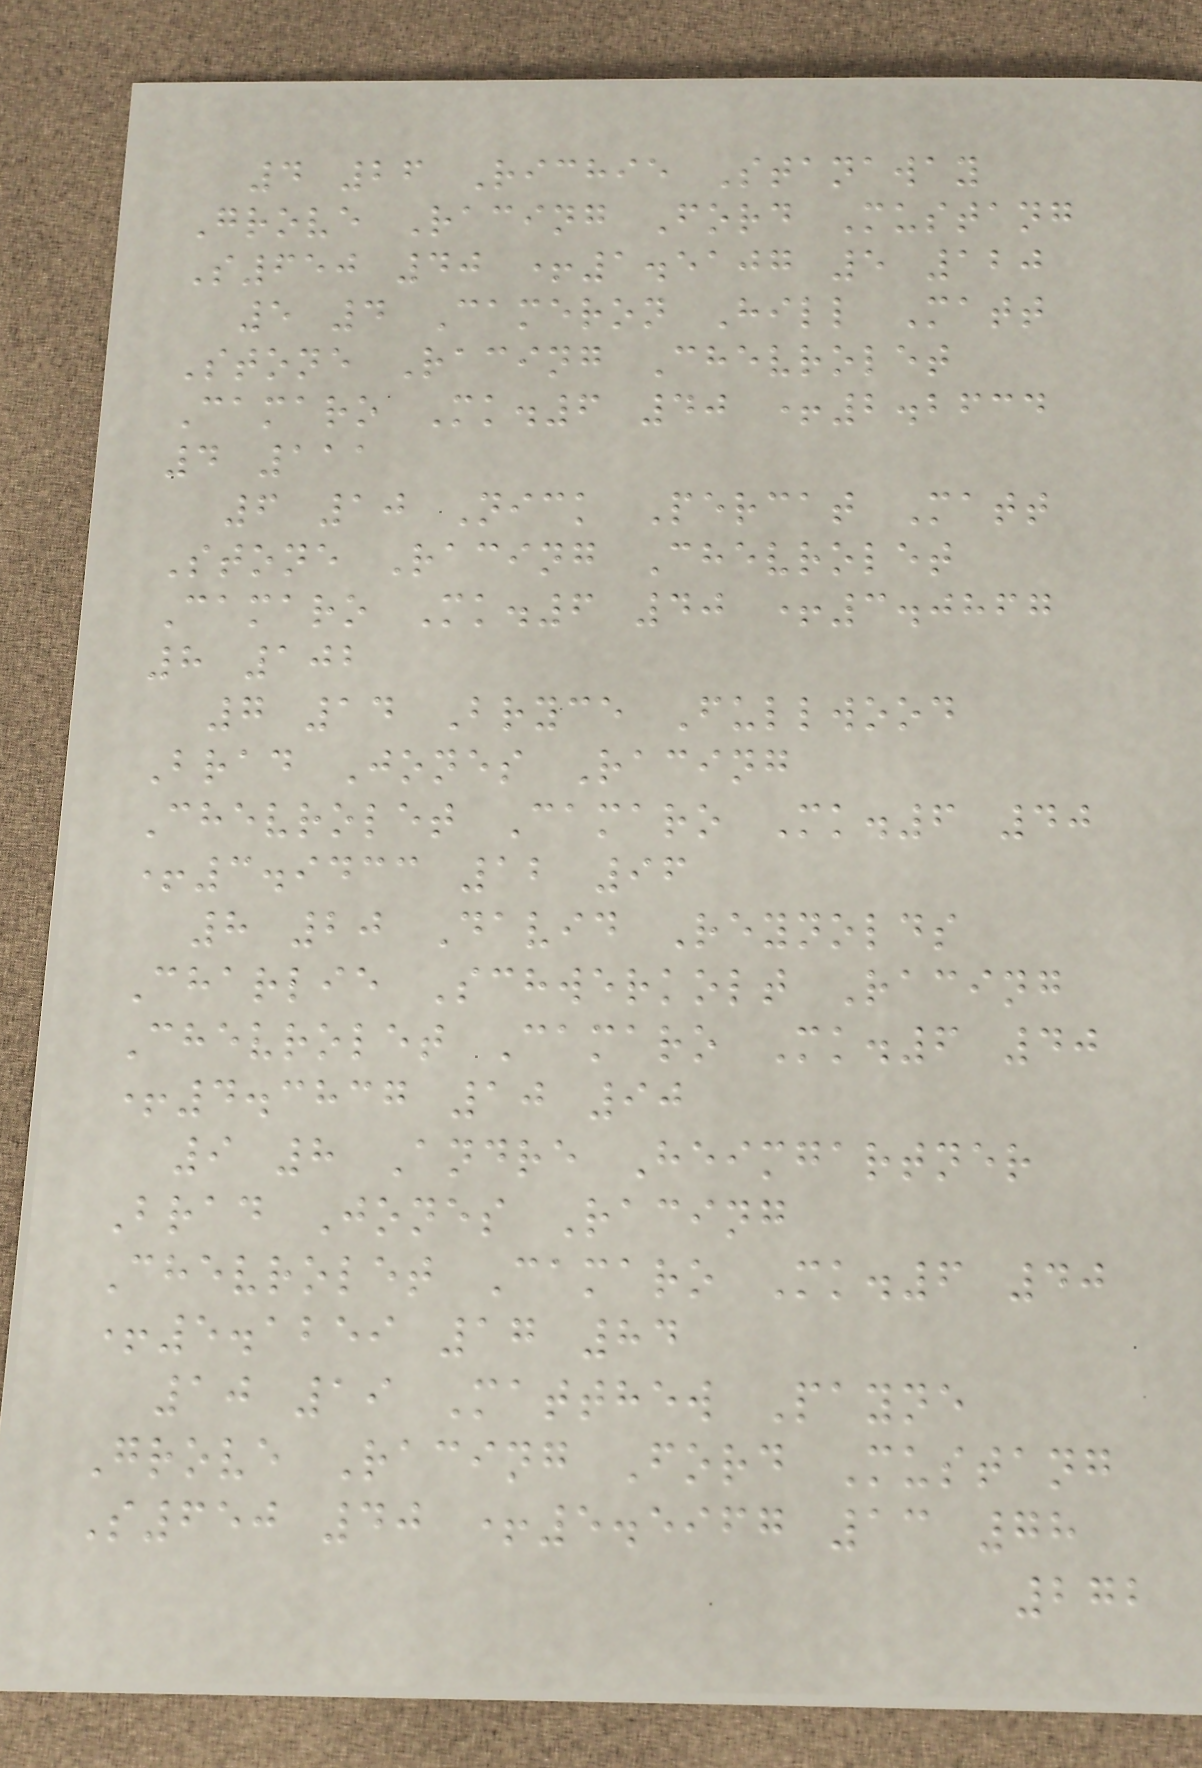4 26 Richie Stanaway
Grove Racing Ford Mustang
S650 40 +1.5107 5 120
5 4 Cameron Hill Matt
Stone Racing Chevrolet
Camaro Mk.6 40 +2.2634
4 111
6 10 Nick Percat Matt
Stone Racing Chevrolet
Camaro Mk.6 40 +3.0867
8 102
7 14 Bryce Fullwood
Brad Jones Racing
Chevrolet Camaro Mk.6 40
+3.9433 12 96
8 20 David Reynolds
Charlie Schwerkolt Racing
Chevrolet Camaro Mk.6 40
+4.3837 10 90
9 8 Andre Heimgartner
Brad Jones Racing
Chevrolet Camaro Mk.6 40
+5.1259 17 84
10 19 Matthew Payne
Grove Racing Ford Mustang
S650 40 +5.5967 13 78
272
